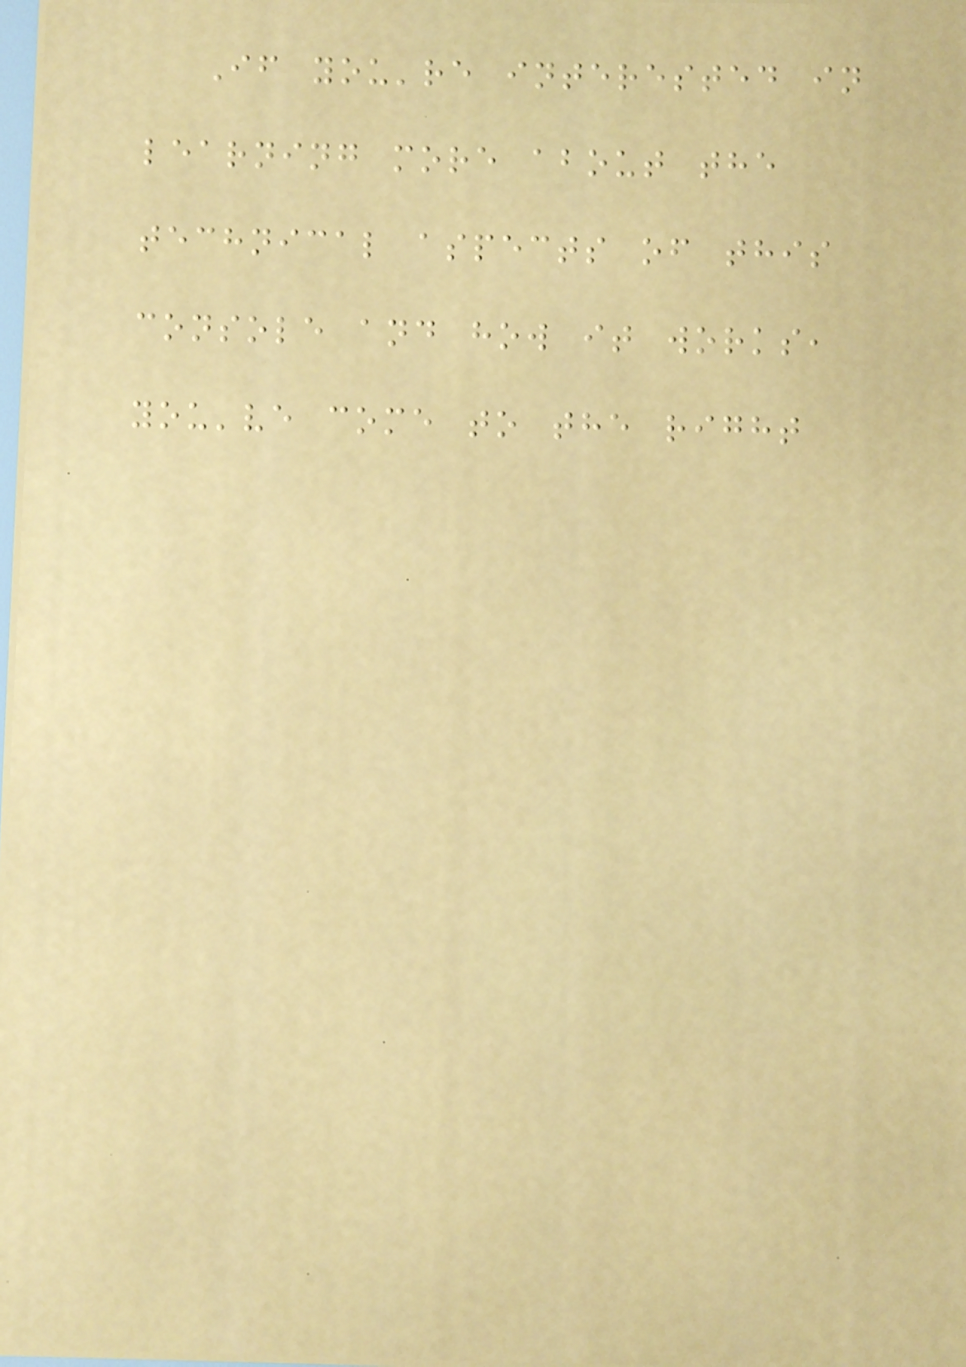If you're interested in
learning more about the
technical aspects of this
console and how it works,
you've come to the right
